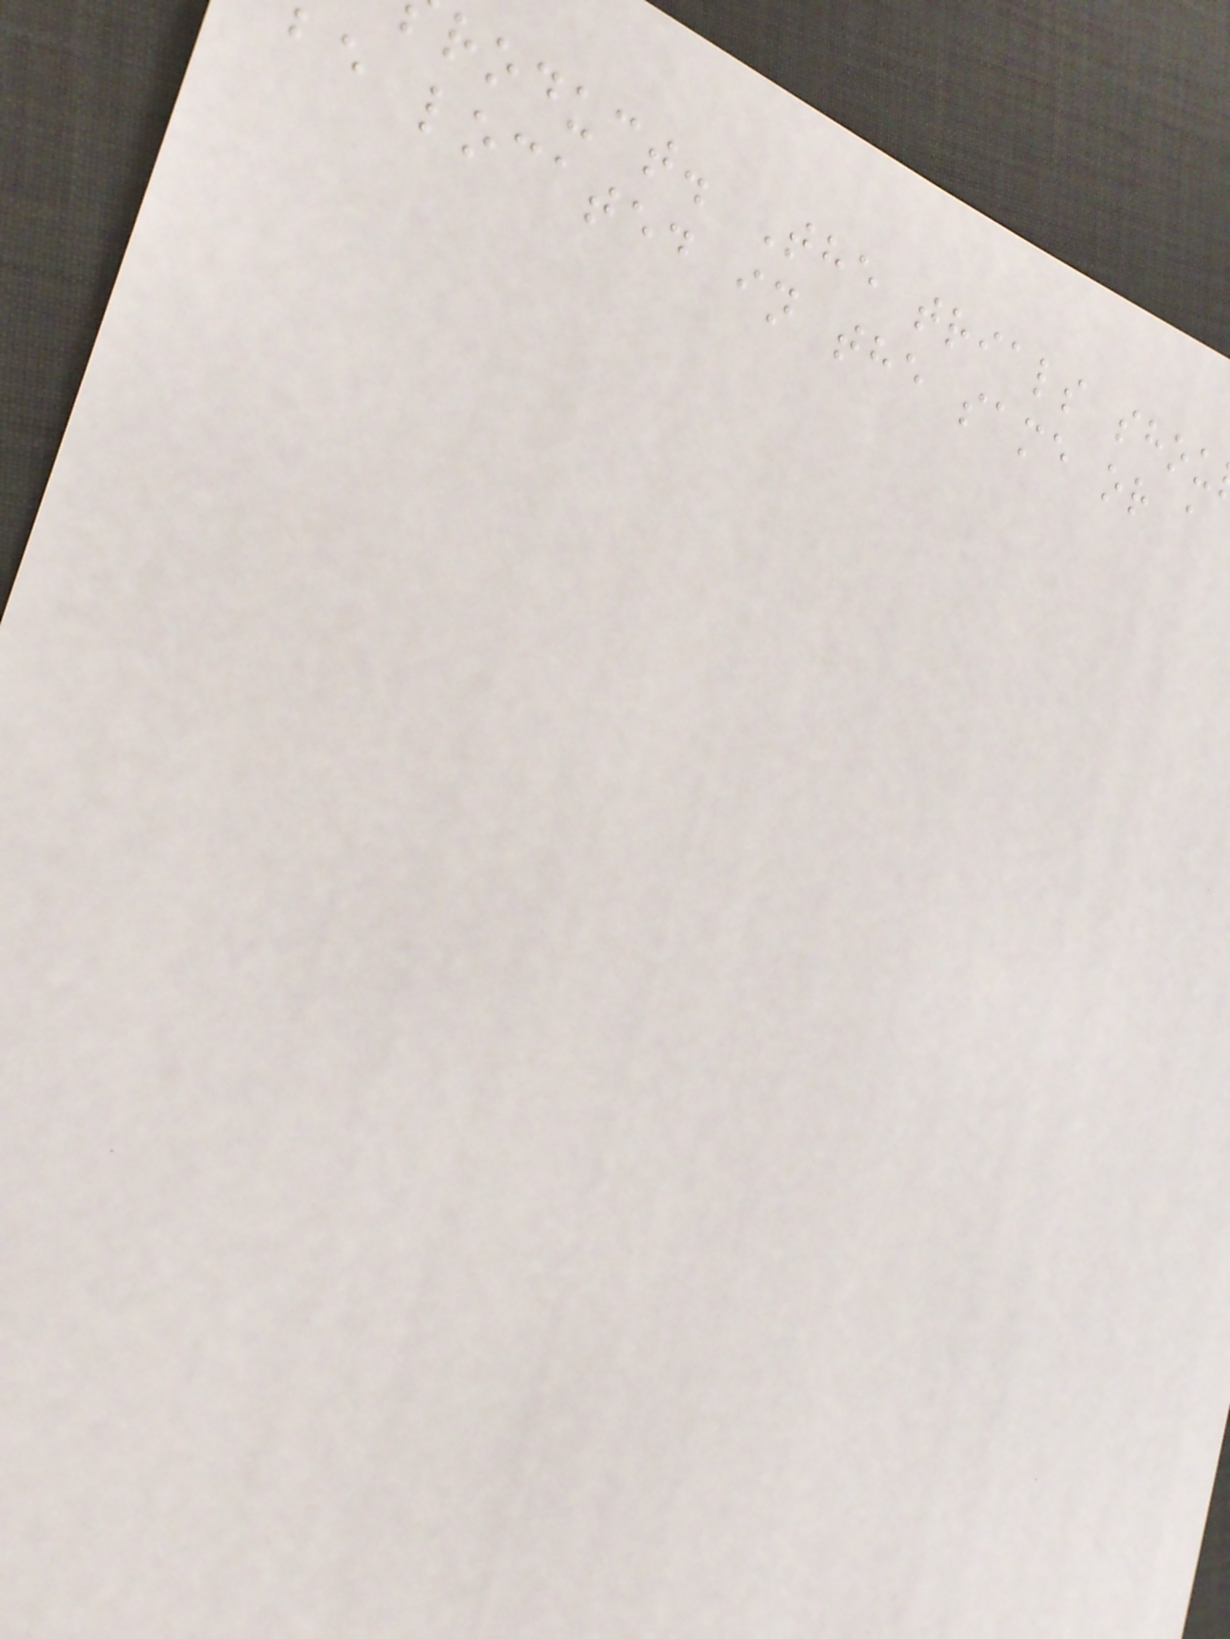roduct. The trials shou
be located in the same or a
